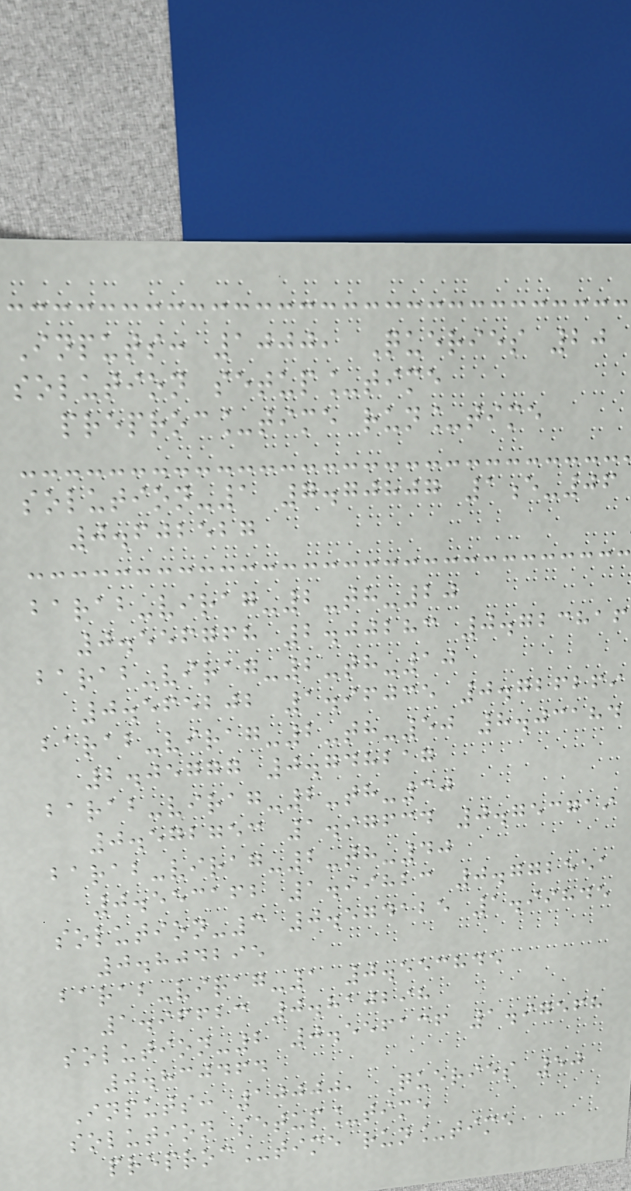Inputs: 1000, Queries 20
solution setup_time
preproc_time run_time
solution-1 7.70807 1e-06
0.602527
barab-virag-2-th-20
0.556768 2.00283 0.723816
barab-virag-2-th-10
0.565202 1.96035 0.726269
barab-virag-2-th-50 8.03184
2.05777 0.748217
barab-virag-2-th-30
0.572753 1.97634 0.753719
barab-virag-2-th-40
0.553162 1.99823 0.772551
solution-3 0.574125 1.99845
0.804295
barab-virag-1 0.553845
1.96623 0.810298
solution-2 0.556136 1.97568
0.830464
Inputs: 10000, Queries 50
solution setup_time
preproc_time run_time
